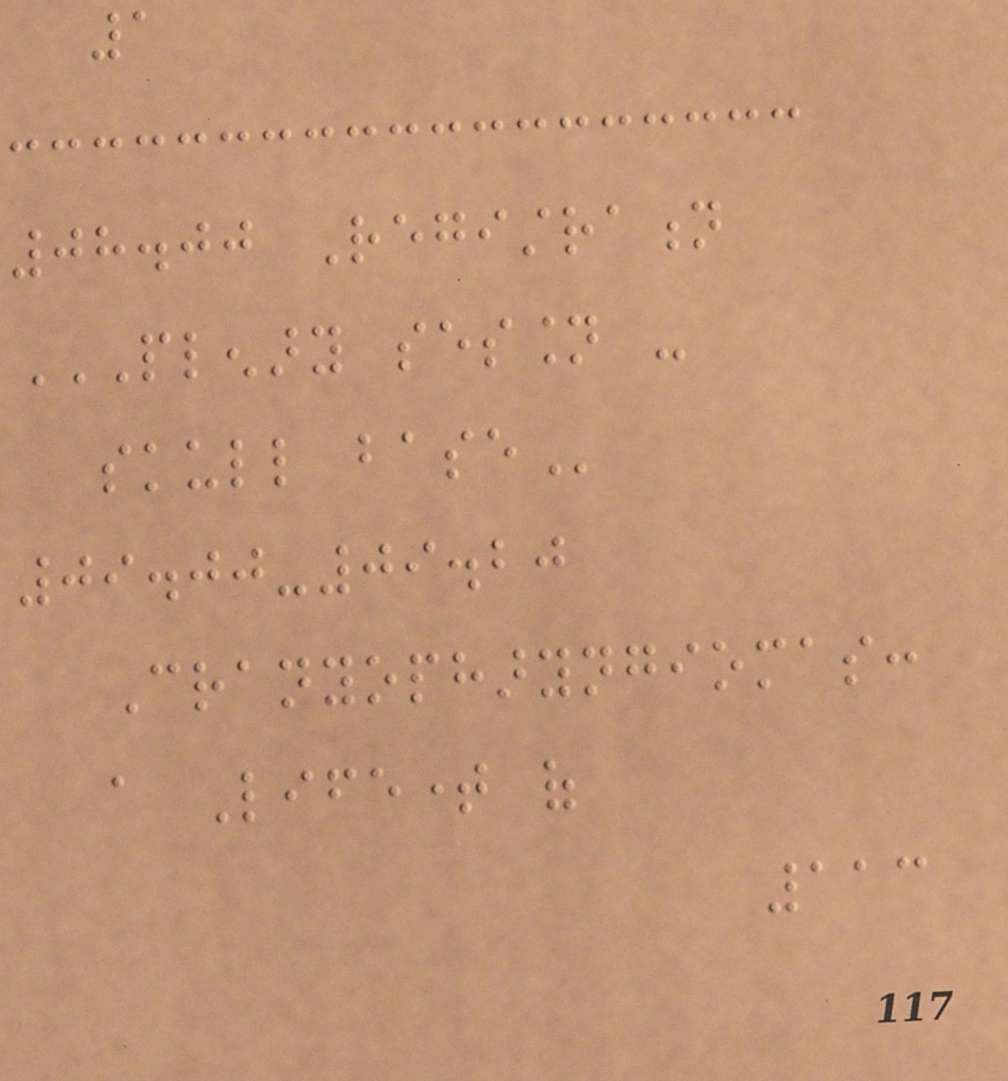1
08.00 Registration
PLENARY SESSION -
SKULL BASE
09.00-09.20
Cranyopharyngiomas:
a Lifetime of
113
